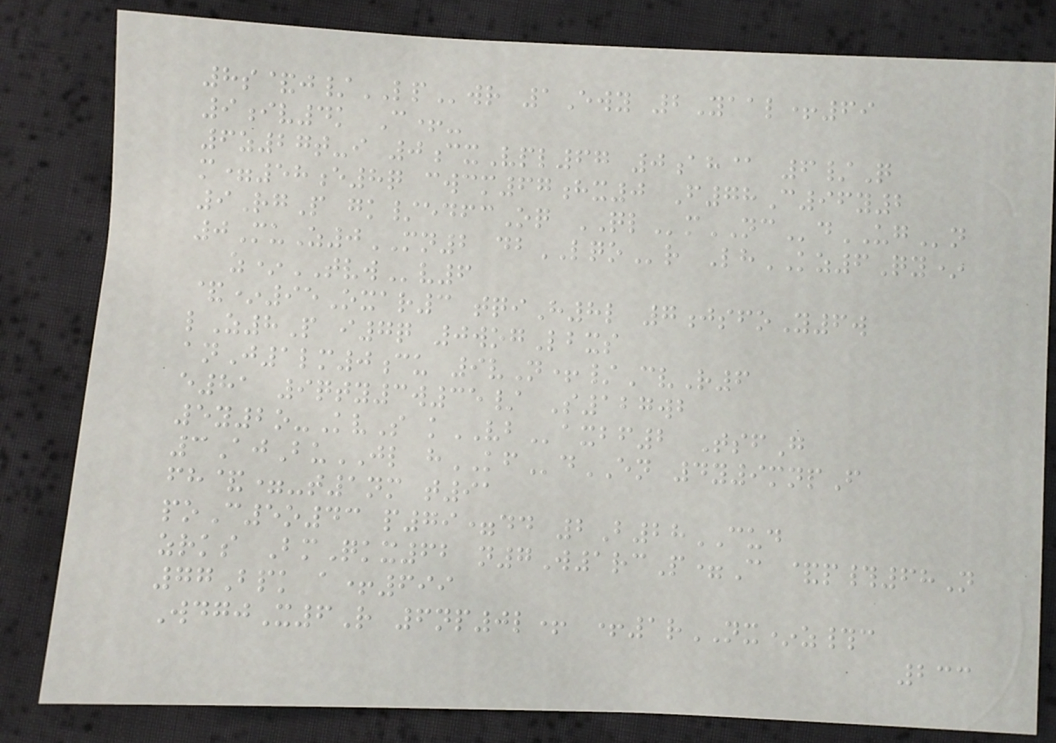8s&j/LPwr 1Ewy 2Yaal+69
9iv4k C+-
6z27t-i 0cxVpl67 0ah@ 6/Q
m=58e8q cwcm67hx0 F78C96y2
9RgP gk/edfcOq QLmNCdUGn
0MuZ0MN2 dbLQOr LhKZ6Qy*
z*TVWv6
&*95Oxar3 tqiH8l 7jsfoY6w
lZ8P i7q 0wogLbxs
anJ1lm0cu 9vN+/CvR6
e81 9qty3w35/ S127wb
5y2o-KvS kVBaxbf2 TsfG
3AjBuJL hKFdEN 4y9mnpF
fh&=-t1nm t91
poC5o43 p79=dd 2B28CUD
zrks BmQkx62 n7W1rcP=C &p#68N
77Bpk a+699
WdgjX6R 6np0l+ +1rNX*z#c
233
